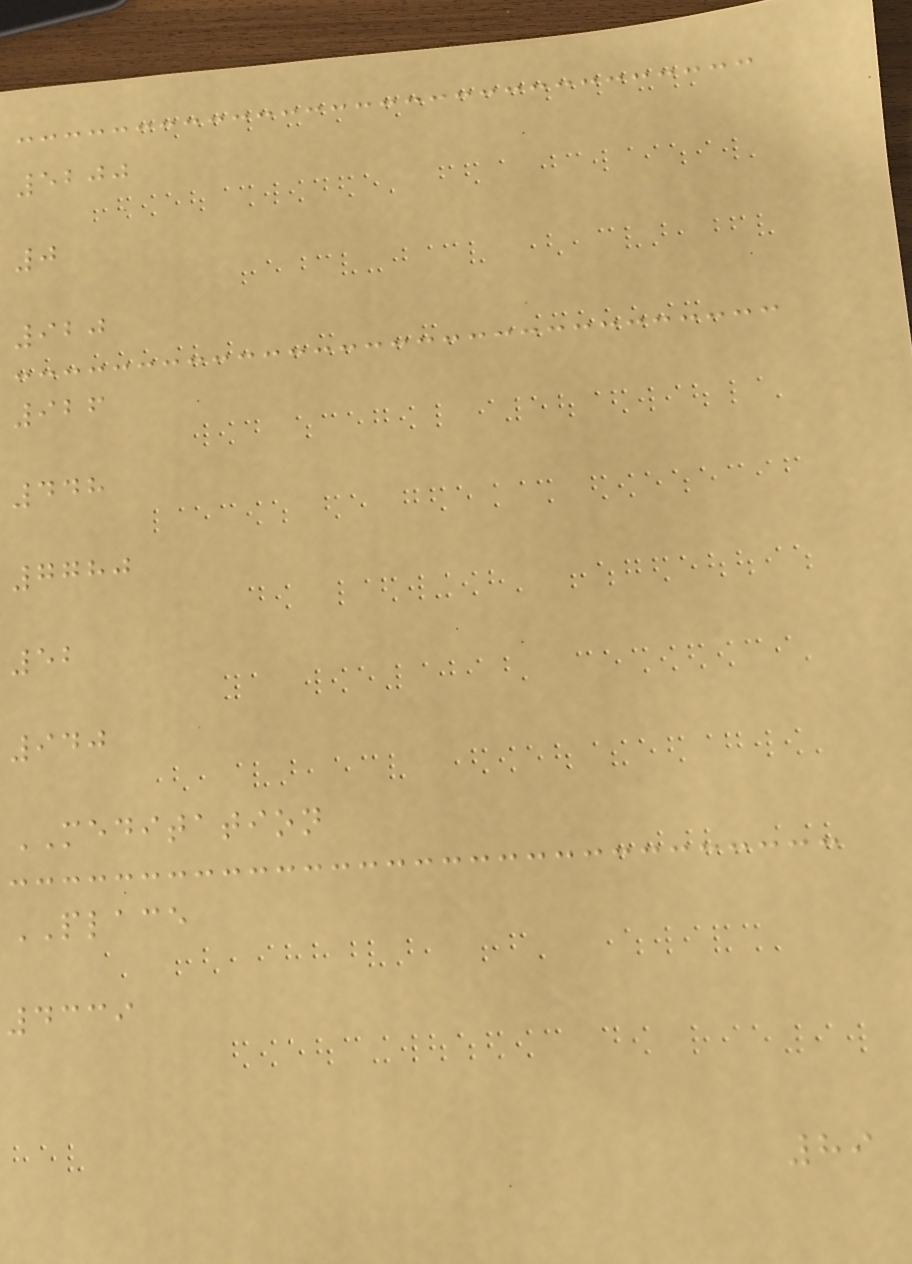5200
0
920
926
448
7780
52
940
MEDITATION
PLACE
4339
89
